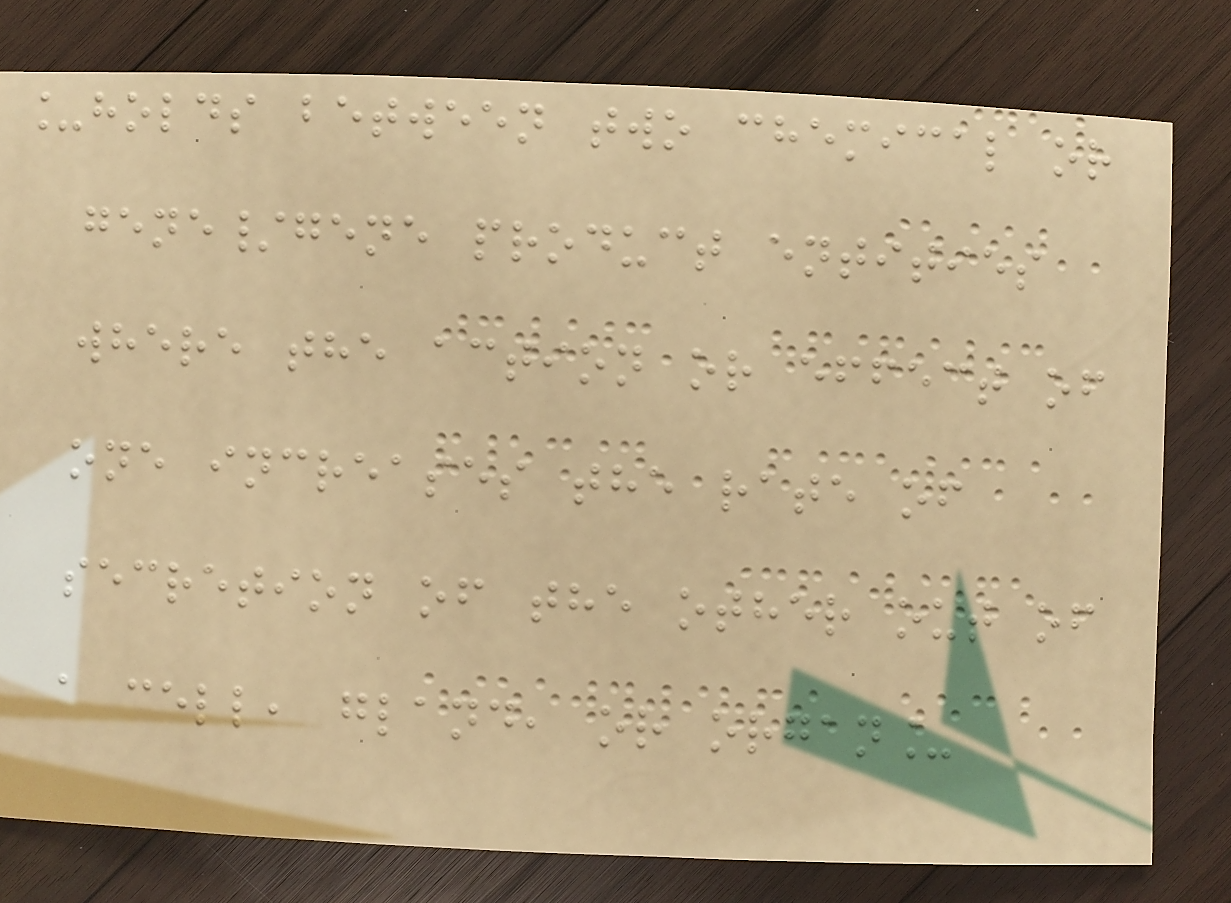_holds between two chemical or
gene/gene product entities
where the action or effect of
one increases the rate of
secretion of the other out of
a cell, gland, or organ_
